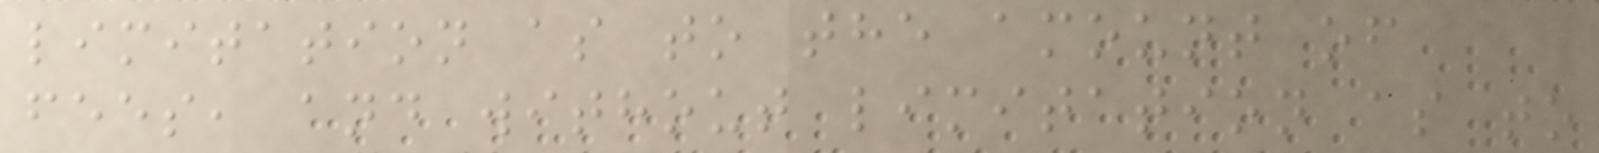limitation as to the amount of
fees, and without limitation as to
